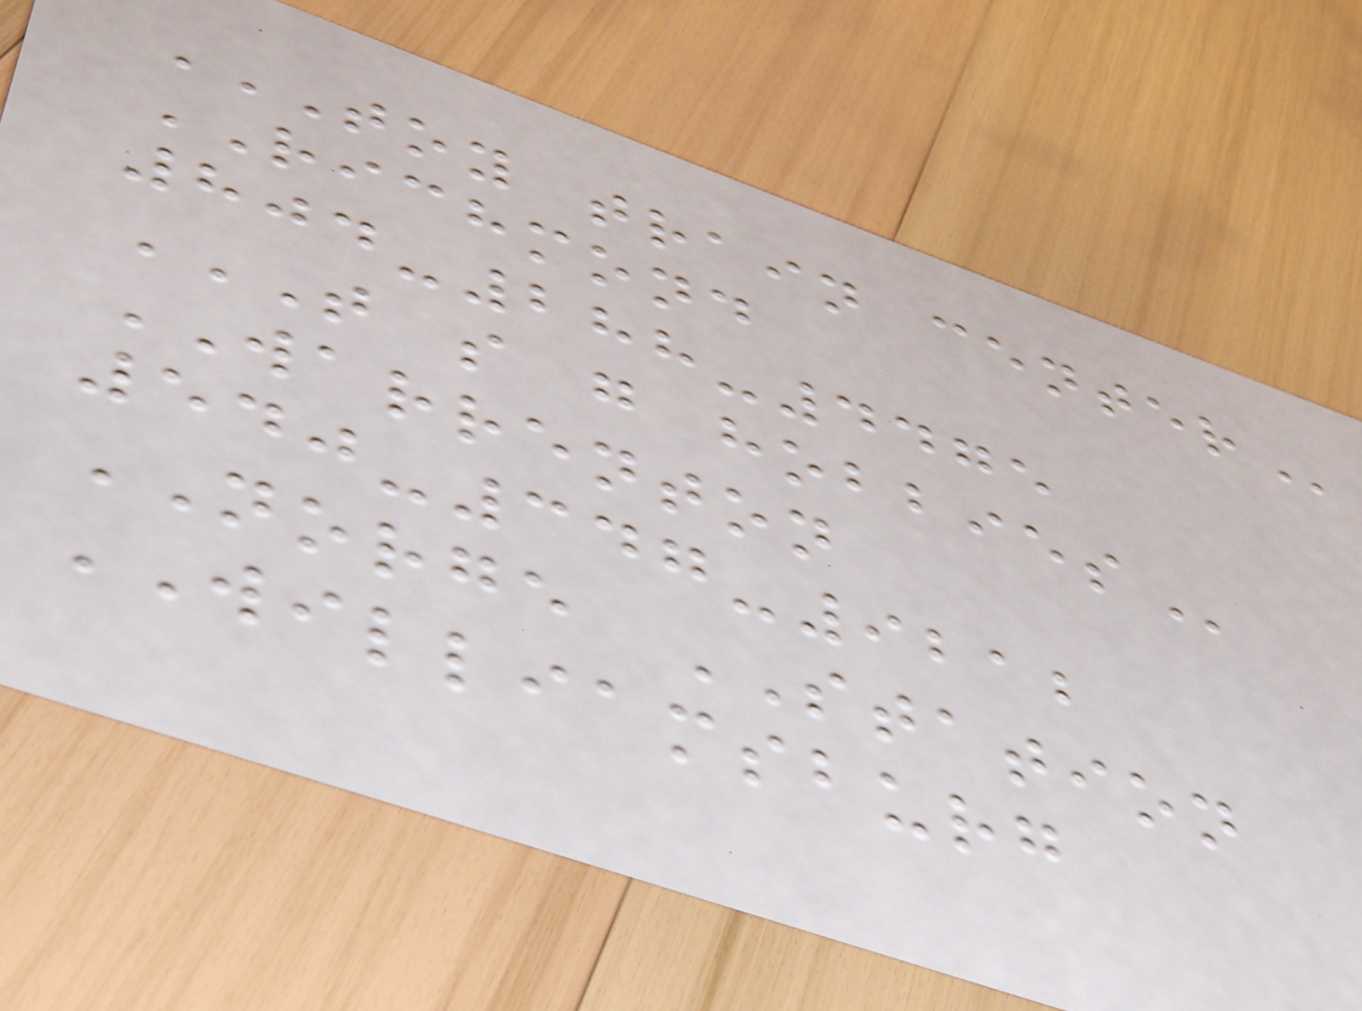TOY TRAIN CENTER
RICHMOND
804-288-4475
T S G HOBBIES
WARRENTON
540-347-9212
NORGE STATION
WILLIAMSBURG
